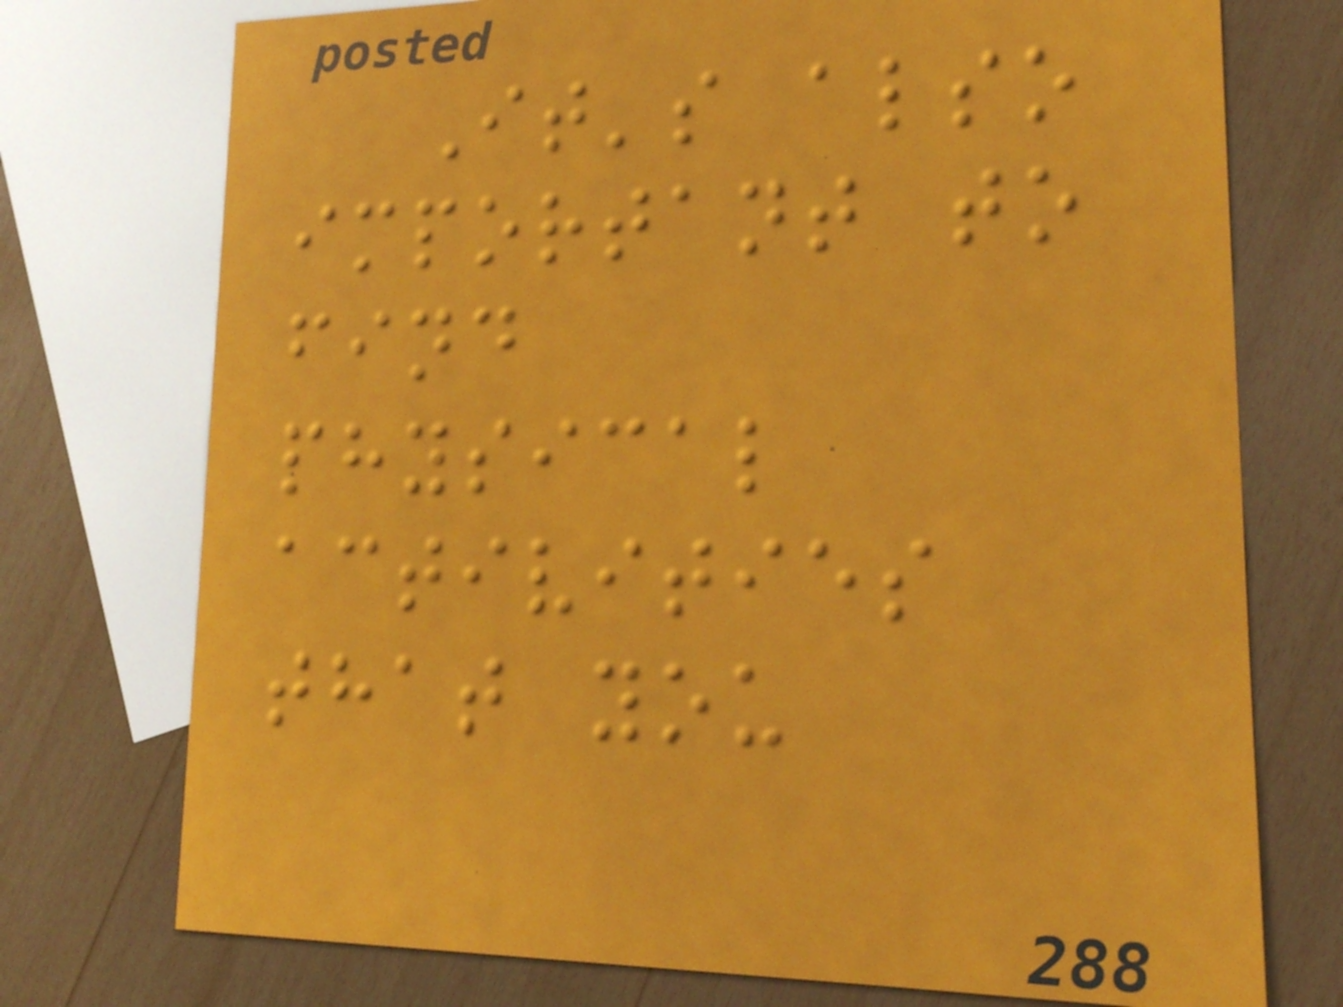It's also
important to
find
physical
activities
that you
